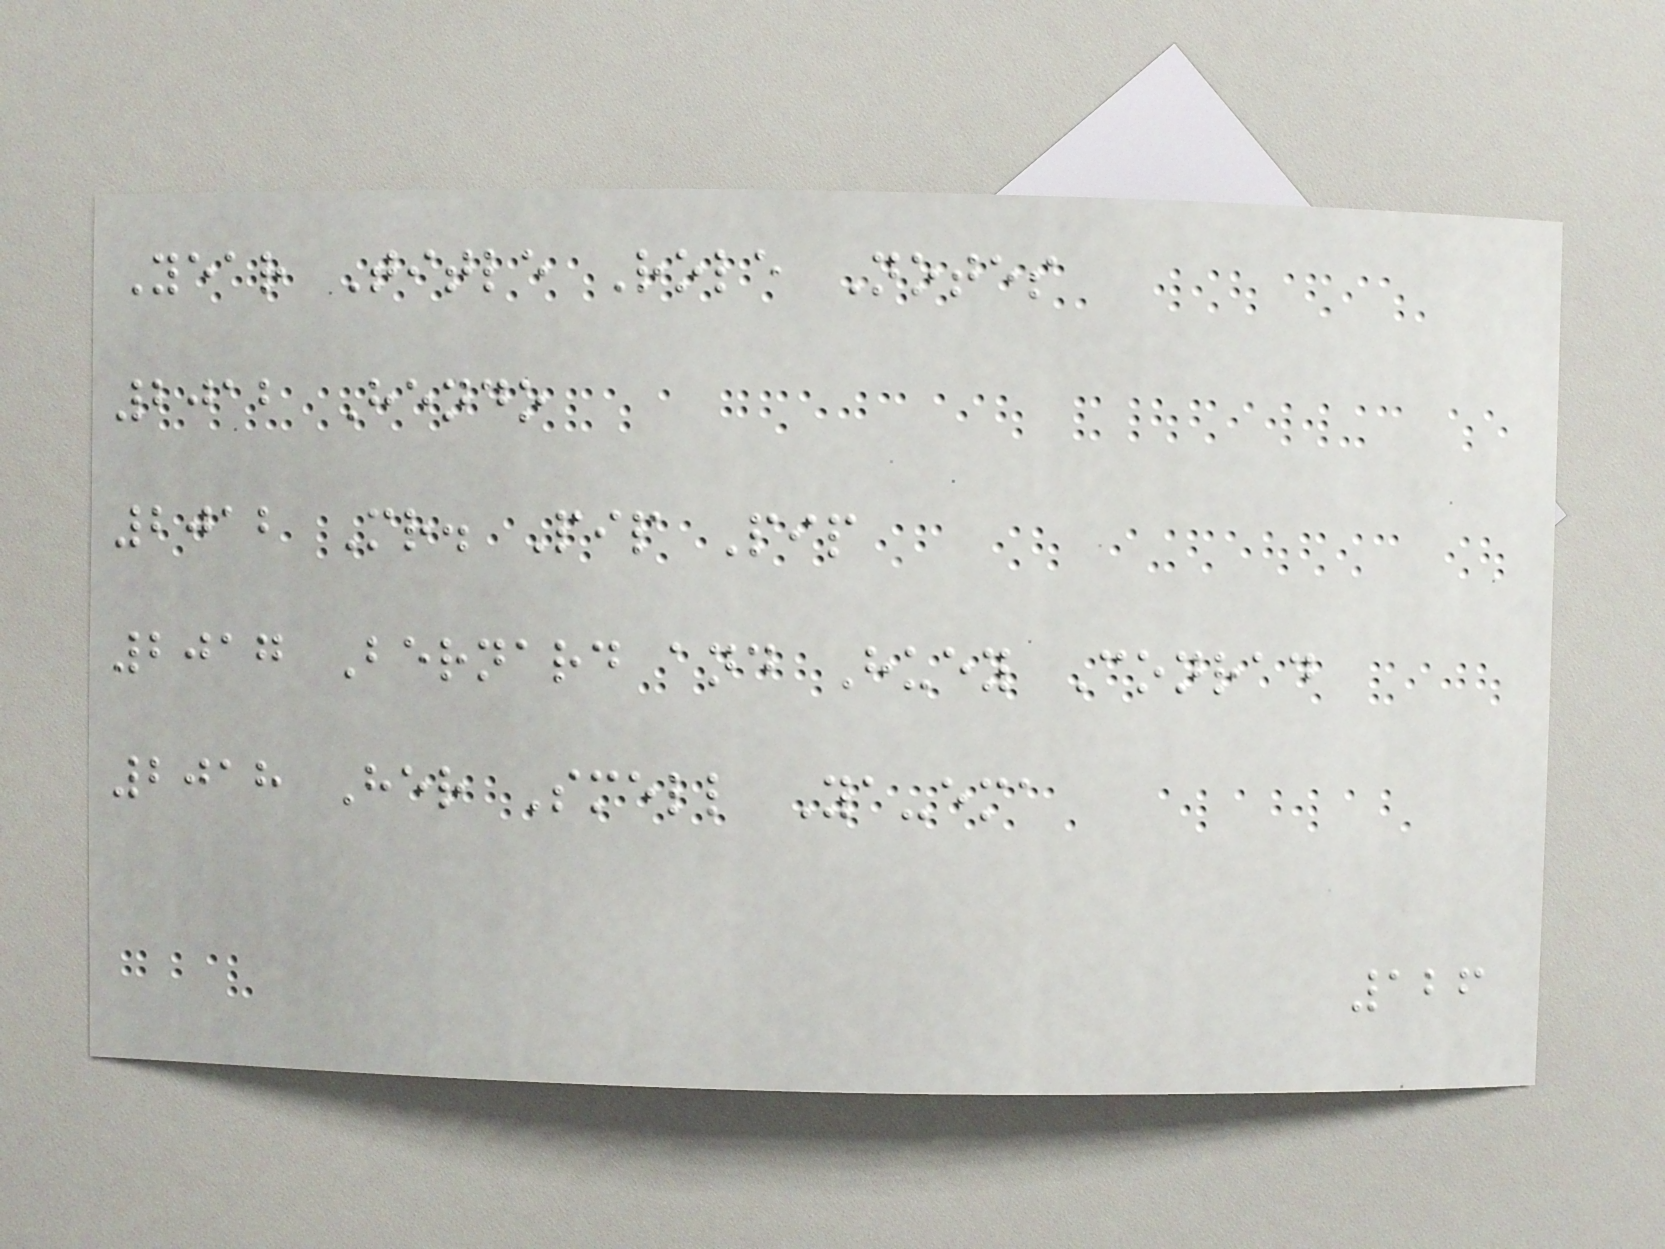Year Title Role Notes
2012 Hendo
2012 Mr. Pip Pip
2017 Bernard and Huey Conrad
2018 Her Smell Ya-ema
126
